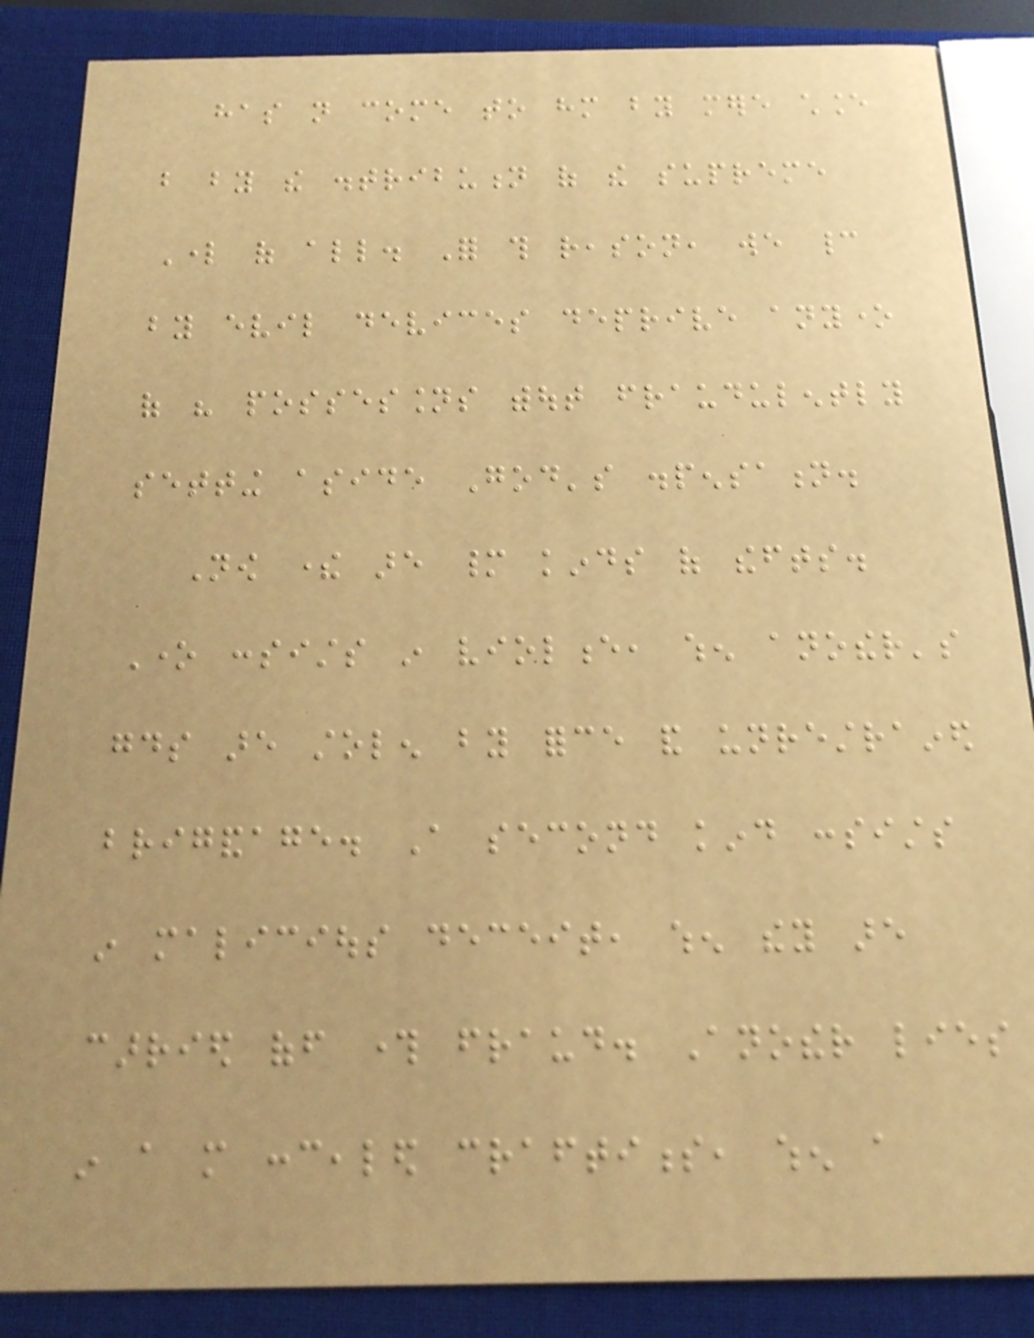has not come to him by mere chance
but by the distribution of the supreme
Lord of all. For this reason, we cannot
by evil devices deprive anyone
of his possessions without fraudulently
setting aside God's dispensation.
Now there are many kinds of thefts.
One consists in violence, when another's
goods are stolen by force and unrestrained
brigandage. A second kind consists
in malicious deceit, when they are
carried off through fraud. Another lies
in a more concealed craftiness, when a
